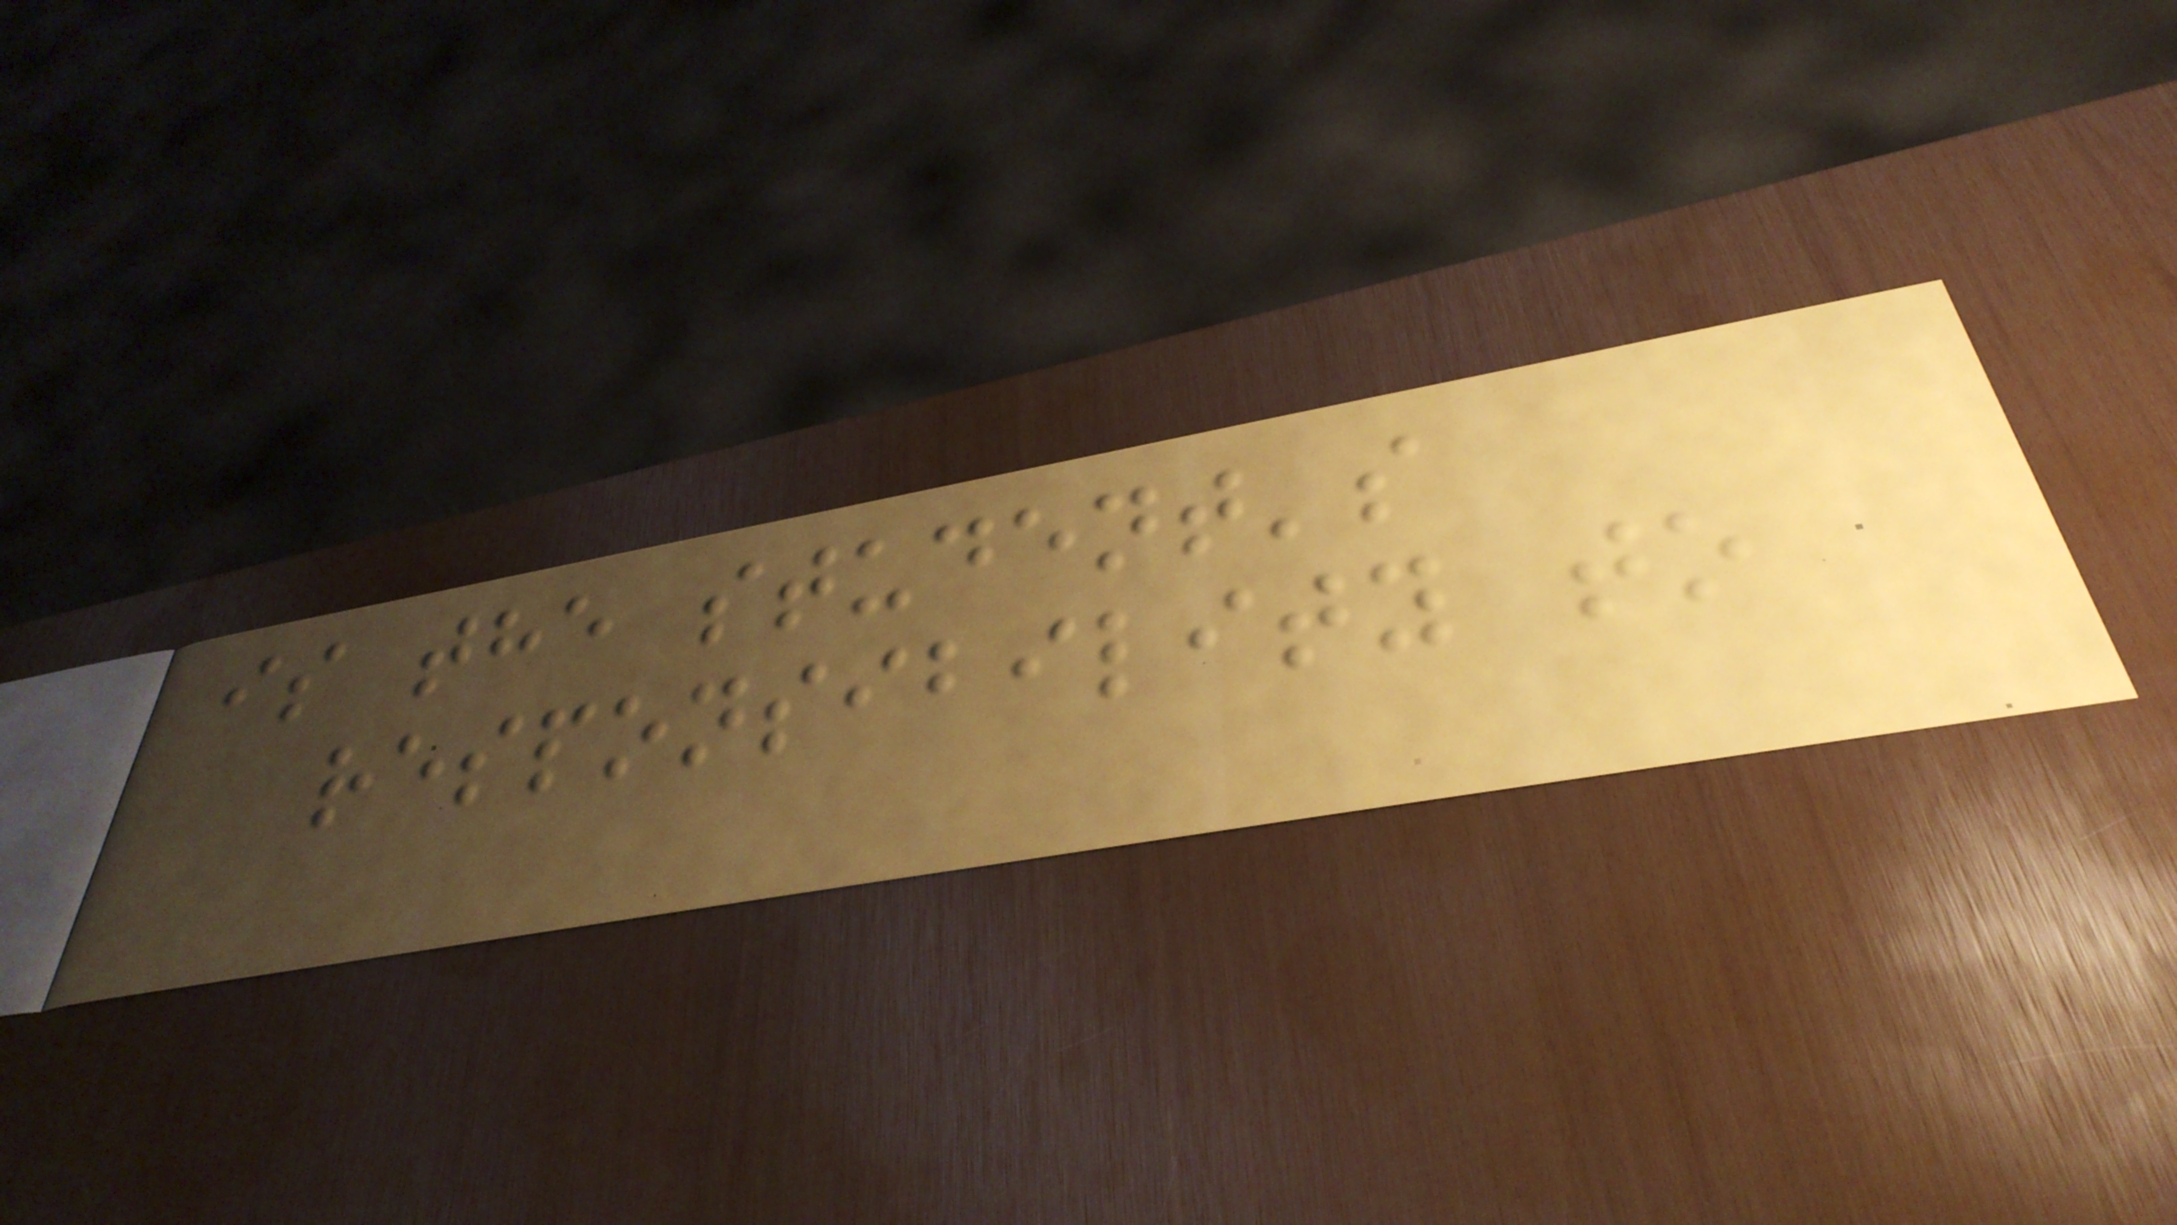is the student's
responsibility to
